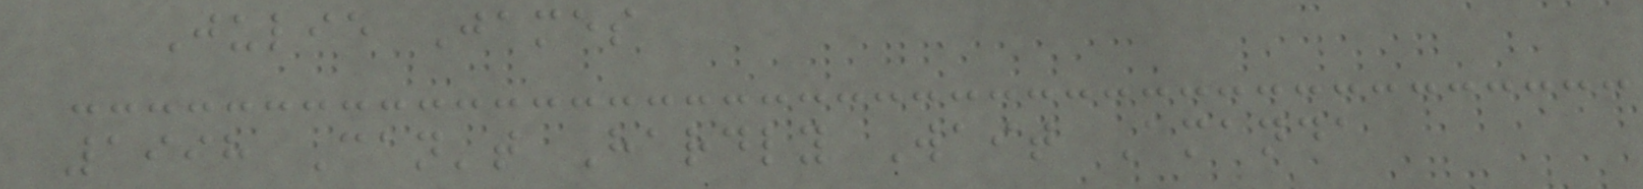Julie James
1998 Can't Hardly Wait Amanda
